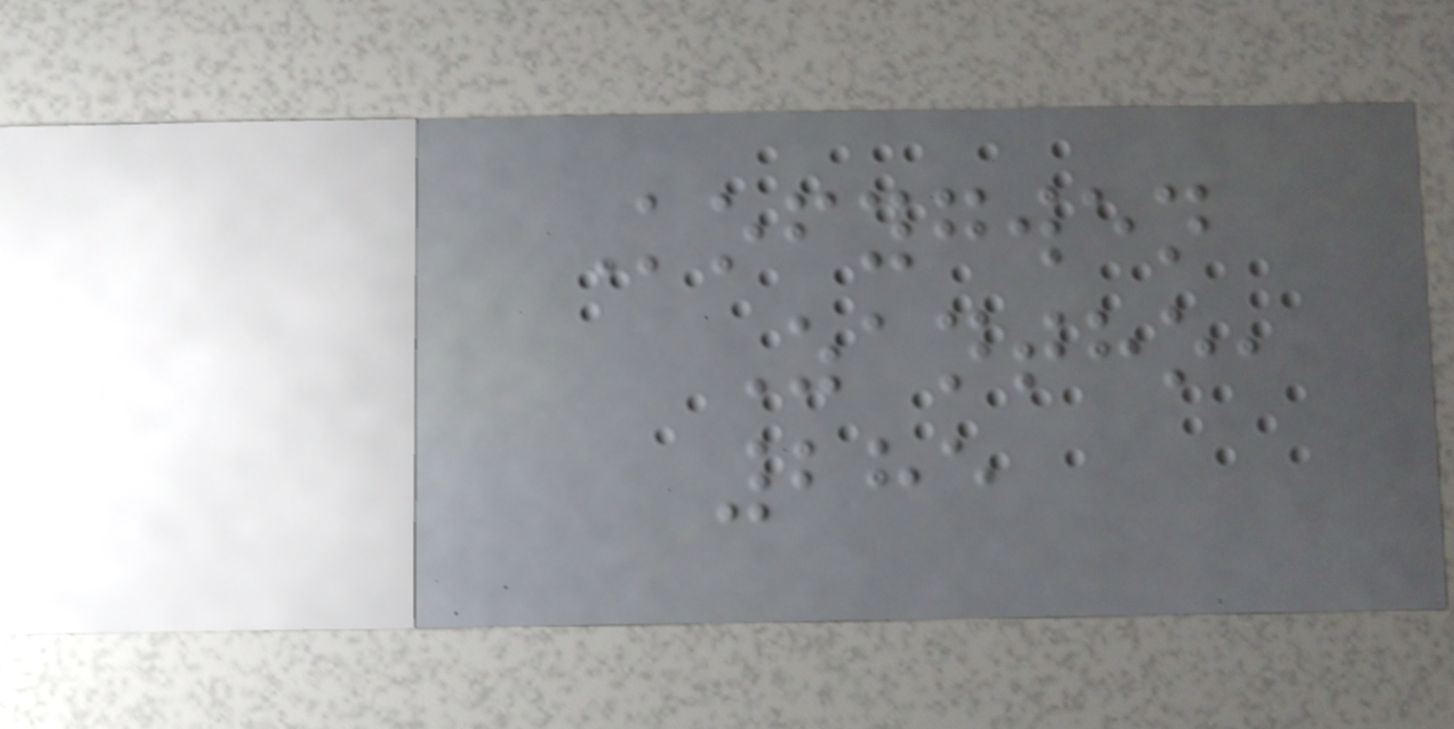Kofygwen
Zantho,
285
